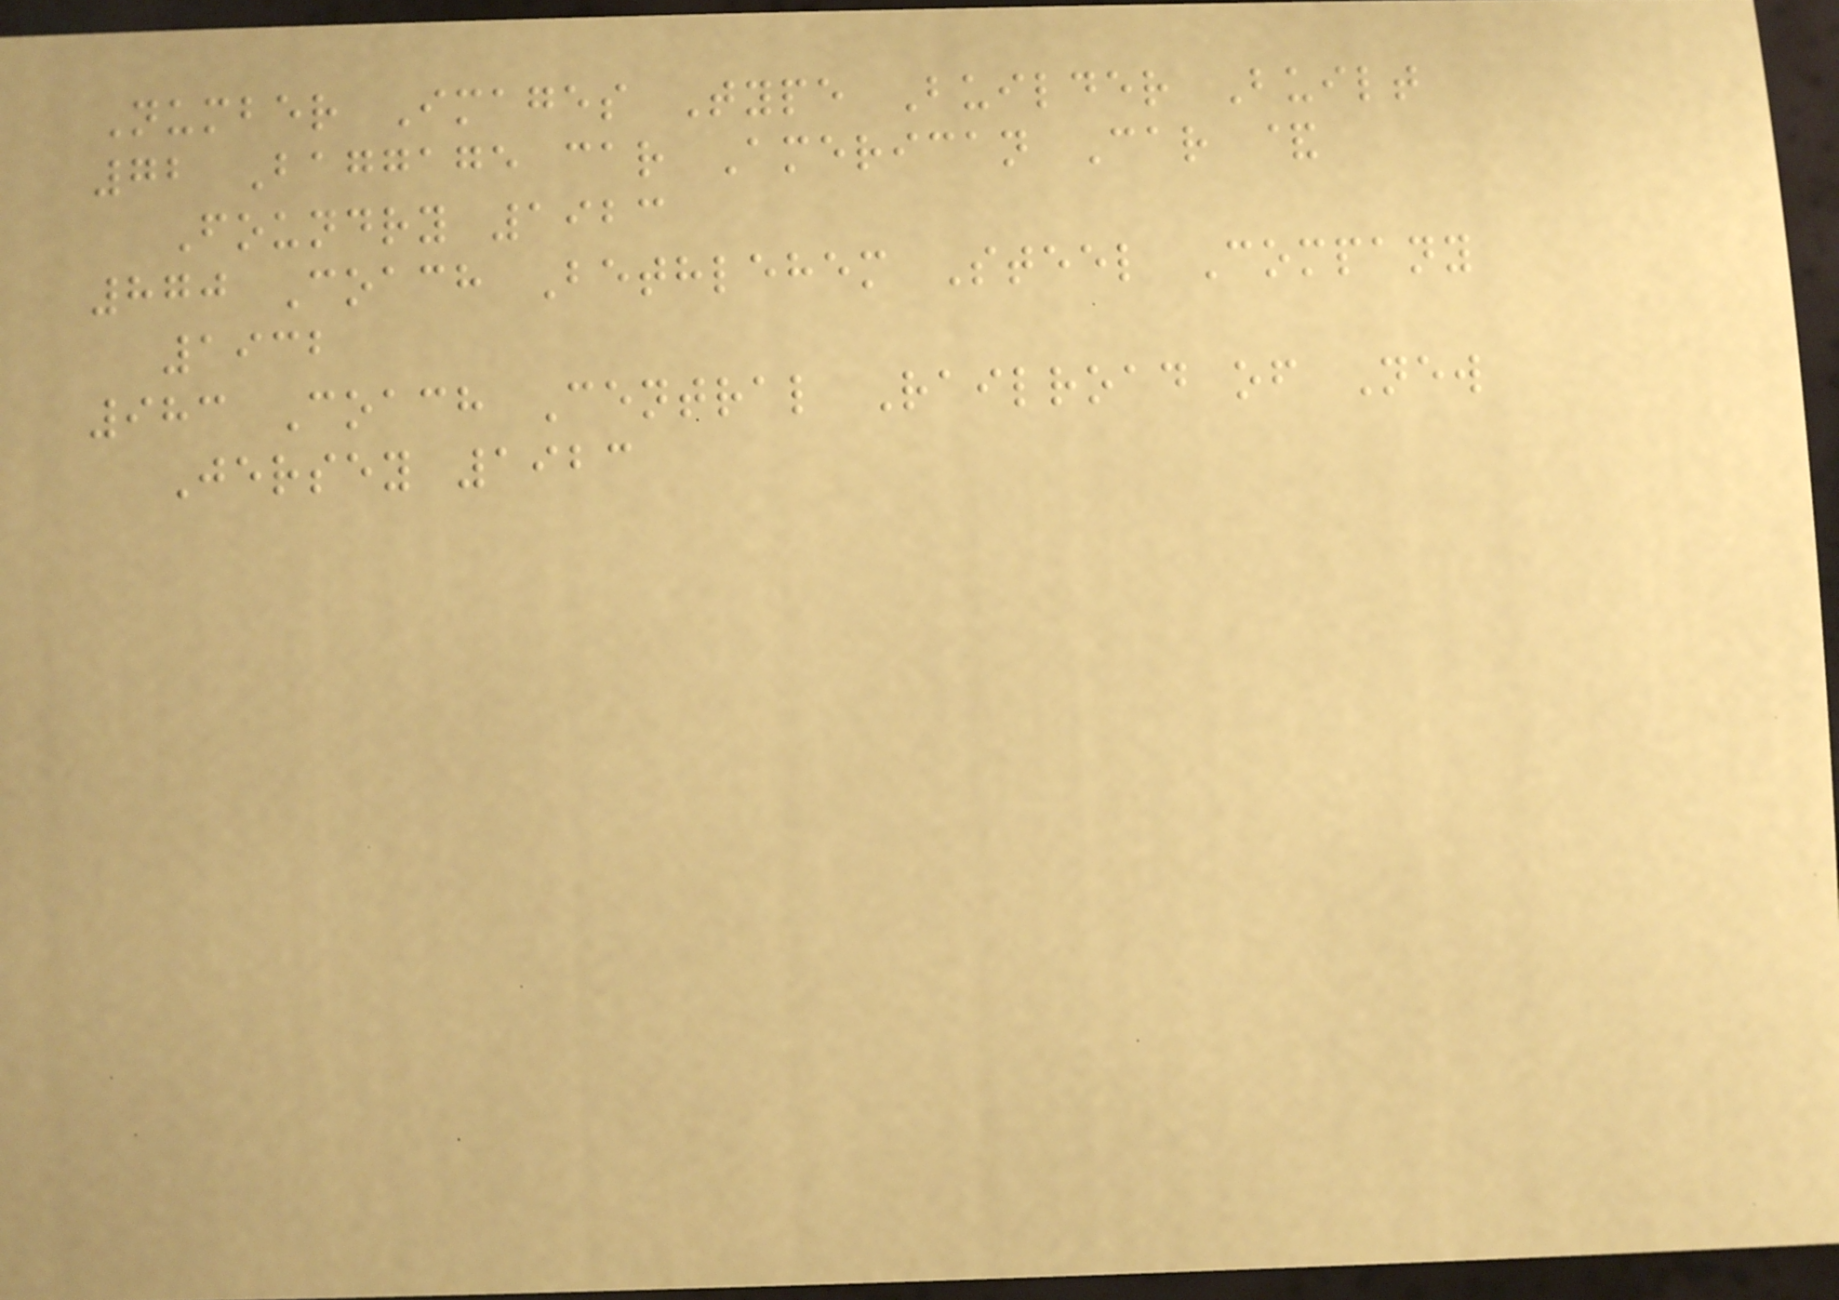Number Images Type Builder Built
72 Baggage car American Car &
Foundry 1923
870 Coach Bethlehem Steel Company
1932
983 Coach Central Railroad of New
Jersey 1923
